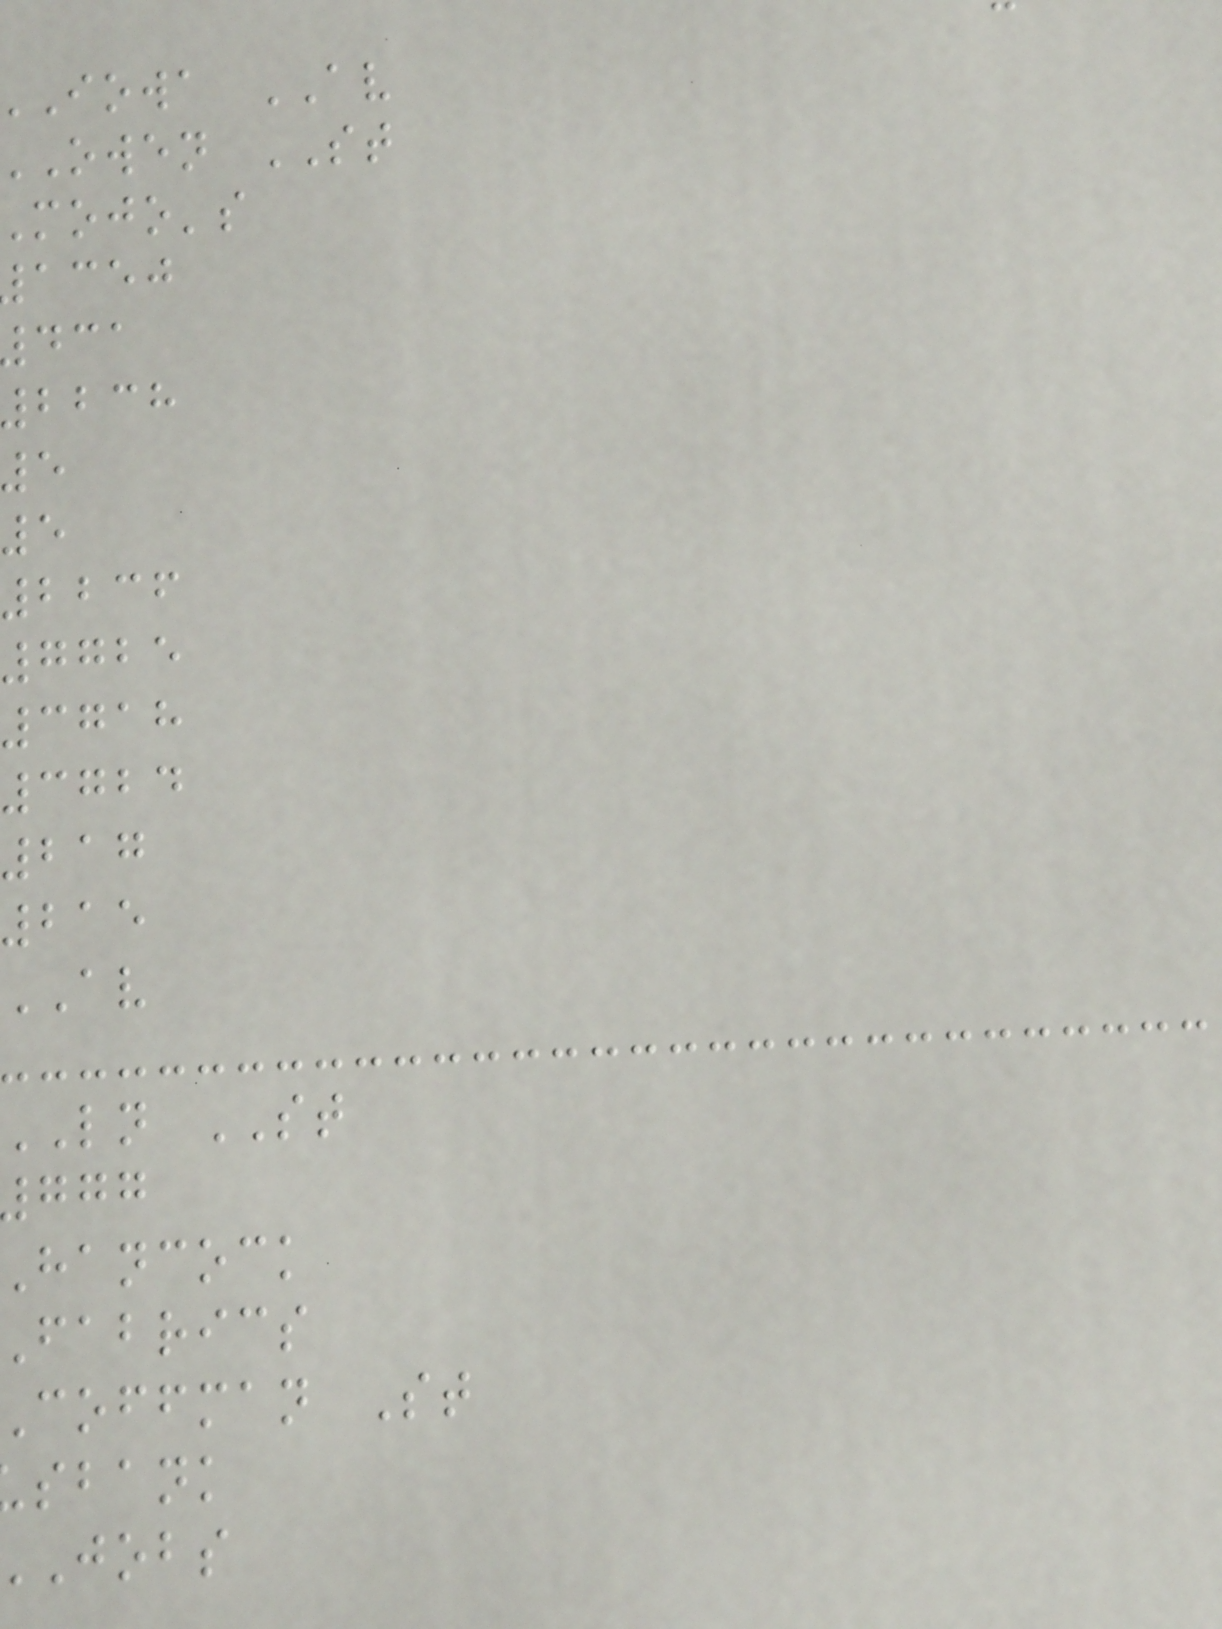iowa AV
owen ST
mojo's
acej
bbch
5
2236
7725
3718
3724
217
215
AV
ln ST
hancock
fabrics
coffman St
sbank
jobs
